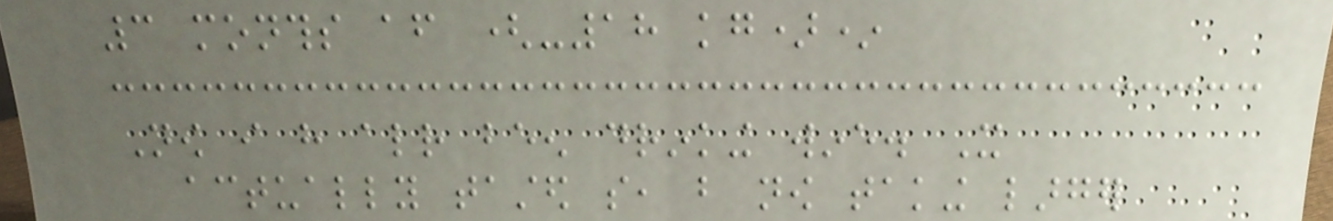3 months after (-18 kg)*
Now i have already been drinking wine. It
actually tasted so, but now taking larger
